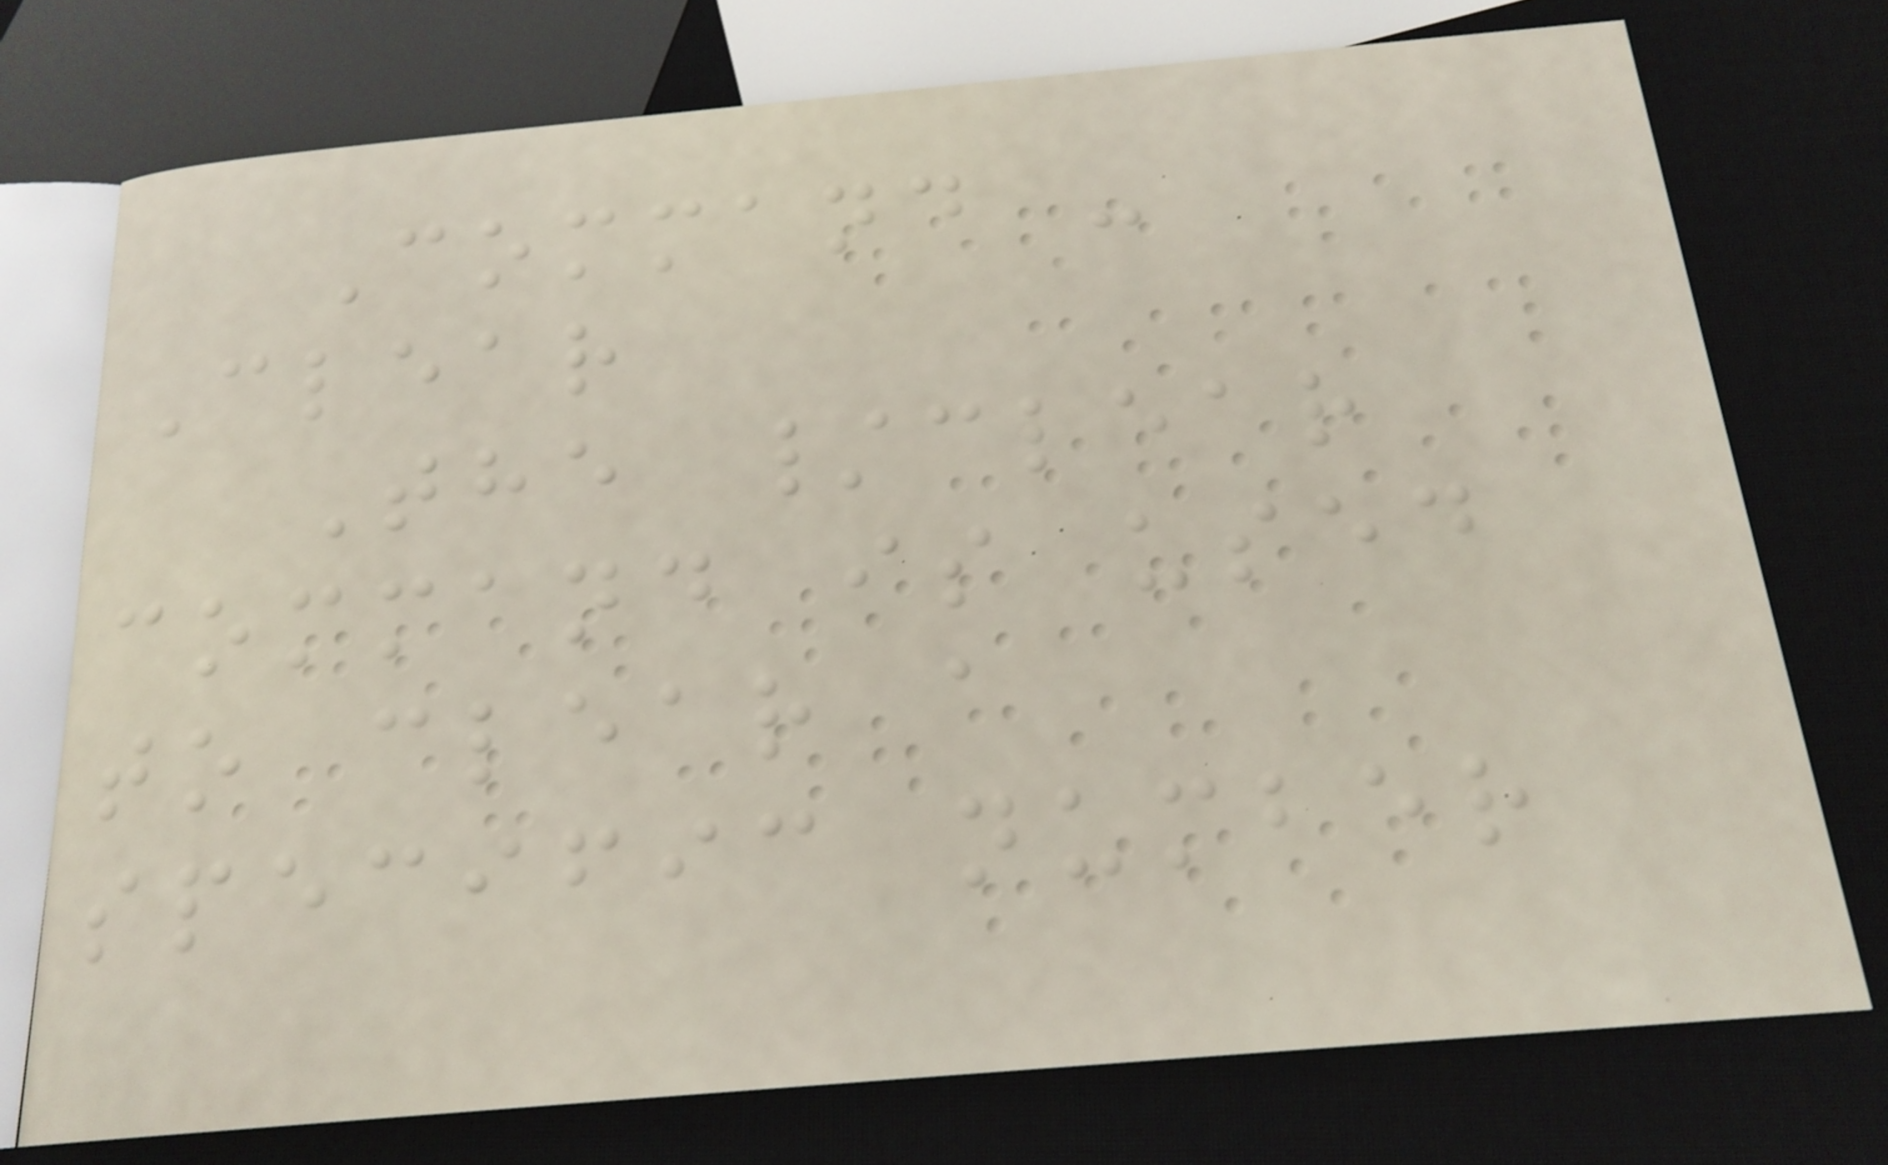Command -
Clear
The /clear
command is used
to clear a
specific number
